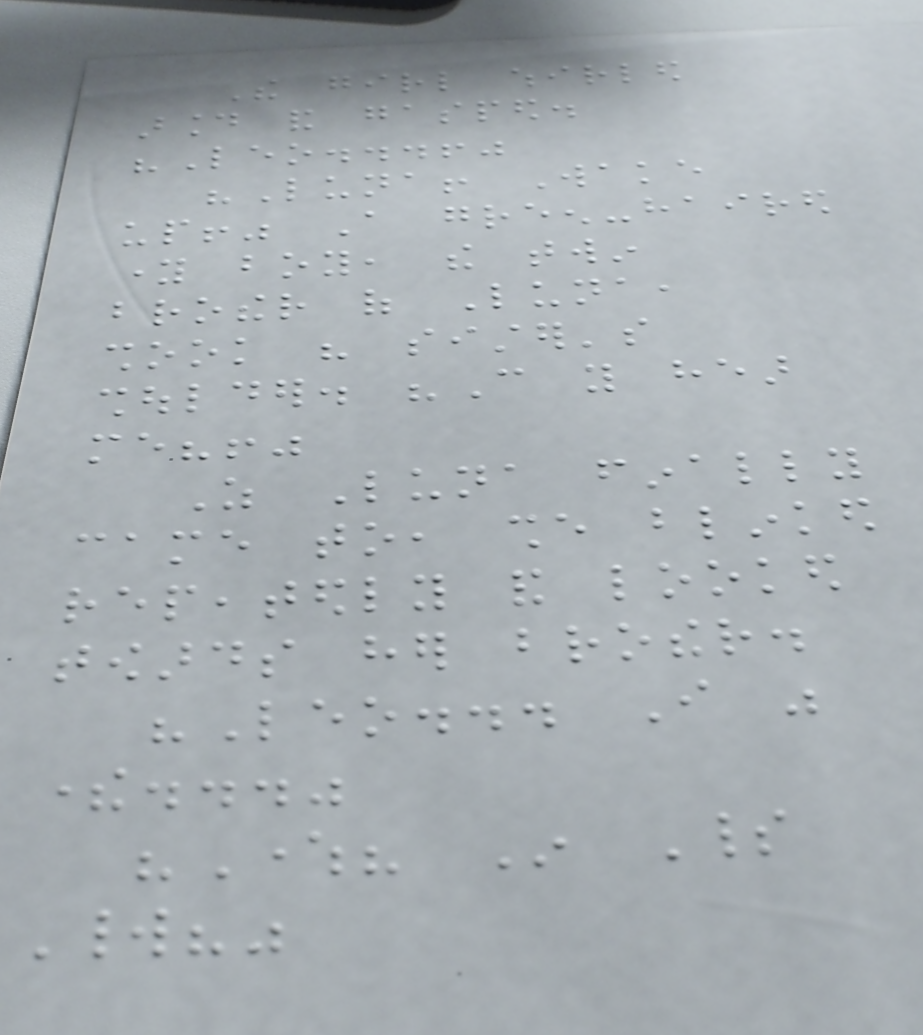The girl whirled
around and gasped.
"Leo...!"
"Luna! Wake
up!" A green-haired
young boy, the twin
brother of Luna,
shook his sister's
shoulder. "Can you hear
me?!"
As Luna finally
came to, she blinked
repeatedly and looked
towards her brother.
"Leo... I was
there..."
"Where? In Spirit
World?"
